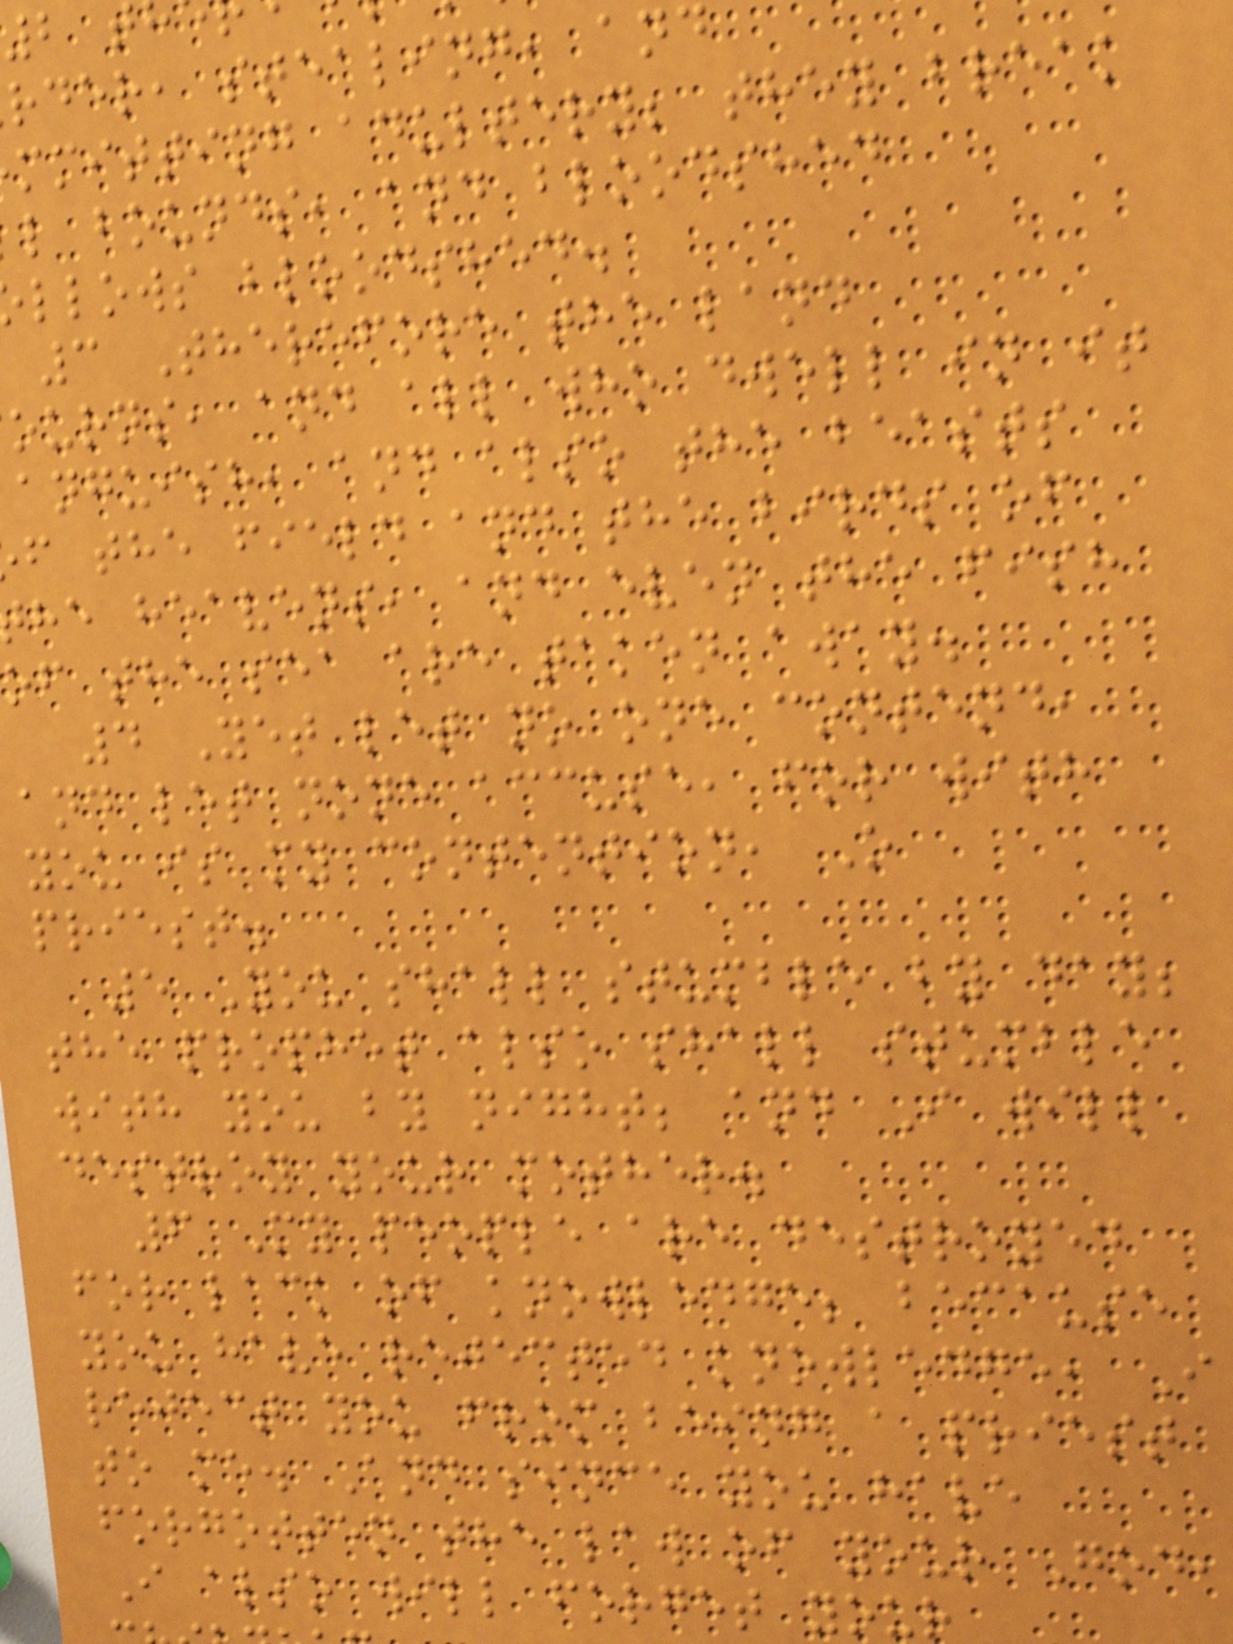rder, stealing, and
mmitting adultery; they break
l bounds, and bloodshed
llows bloodshed.
3 Therefore the land
ourns, and all who dwell in it
anguish, and also the beasts
f the field and the birds of
he heavens, and even the fish
of the sea are taken away.
4 Yet let no one contend,
and let none accuse, for with
you is my contention, O
priest.
5 You shall stumble by day;
the prophet also shall stumble
with you by night; and I will
destroy your mother.
6 My people are destroyed
for lack of knowledge; because
you have rejected knowledge, I
reject you from being a priest
to me. And since you have
forgotten the law of your God,
I also will forget your
